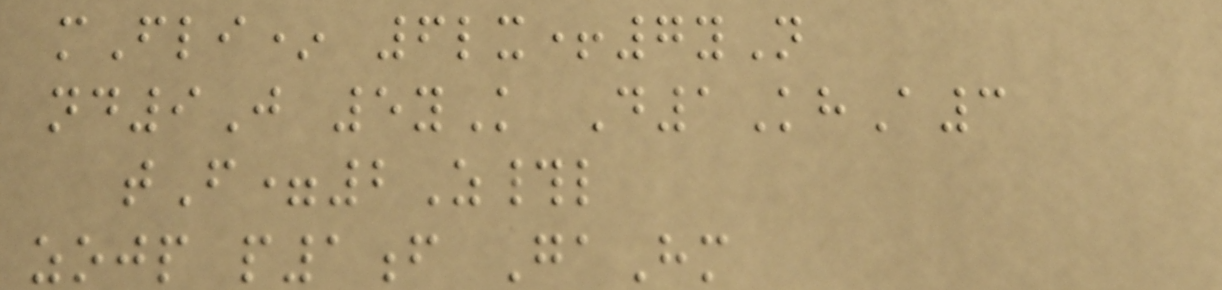mFli* 6lx+7yN
nd9J 5yK D1KhA3
tF=2Z#l
zojp p1f GaHm
